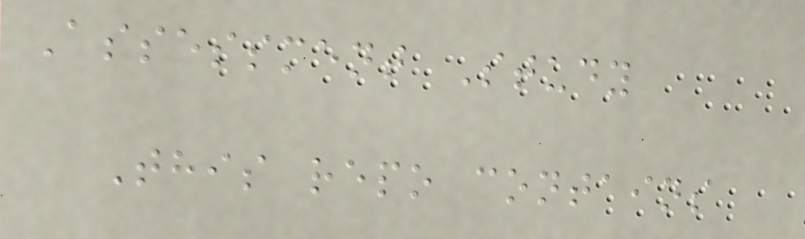Assessment Study
This repo contains
